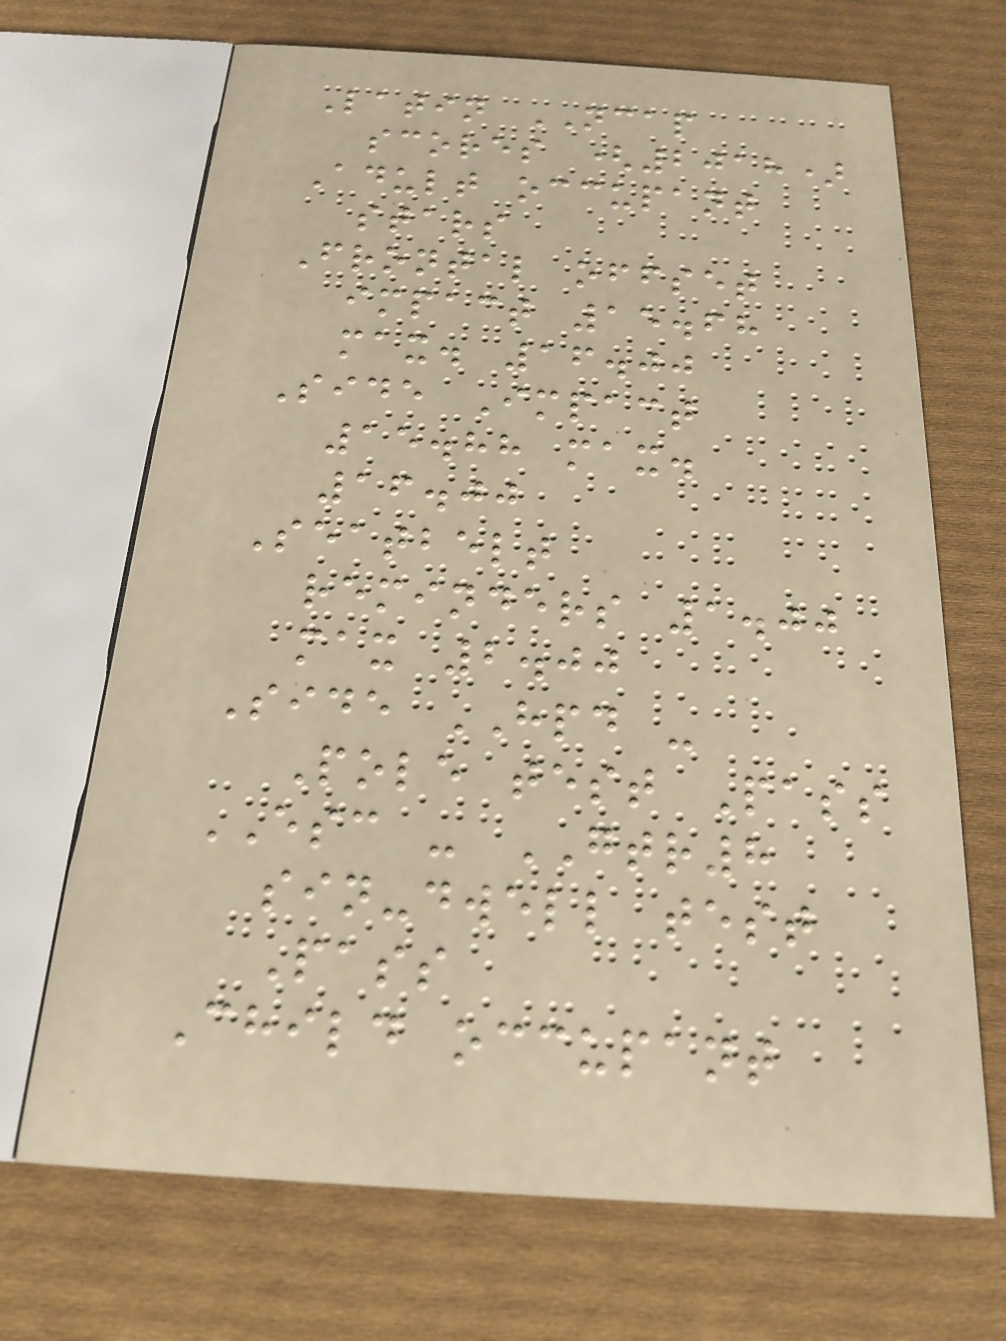Latin NCAP
scores (2018)
Adult occupant
stars
Frontal offset
impact 15.68
max. 16.00
Side Impact
15.88 max.
16.00
Seatbelt
reminders 1.00
max 2.00
Side HPD -
Pole test Pass
ESC - GTR8
sin-dwell test
Pass
Child occupant
